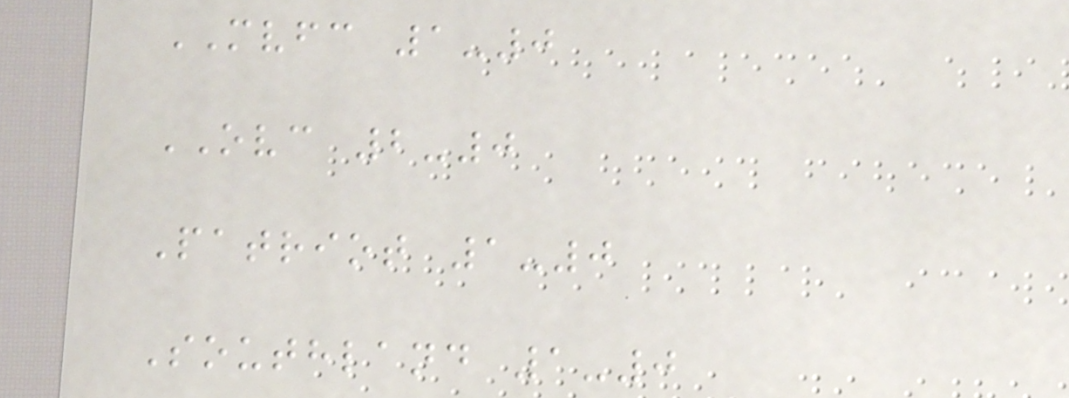MVFC 1-0
OVC 2-0
Patriot 1-0
Southland 1-0
